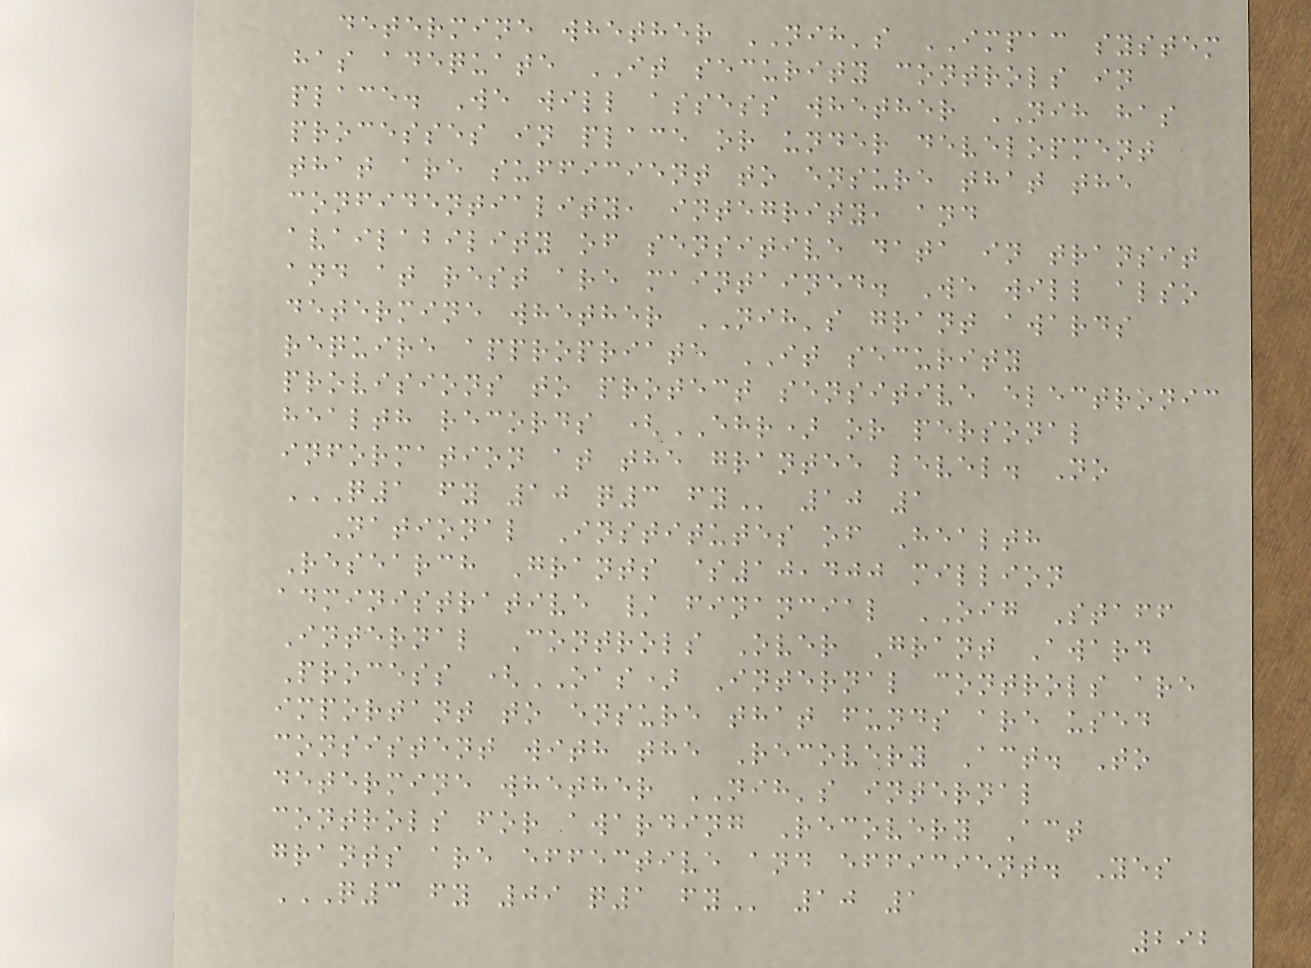determine whether NIH's IMPAC system
has adequate IT security controls in
place. We will assess whether NIH has
processes in place or under development
that are sufficient to ensure that the
confidentiality, integrity, and
availability of sensitive data in transit
and at rest are maintained. We will also
determine whether NIH's grant awards
require appropriate IT security
provisions to protect sensitive electronic
health records (EHR) or personal
information at the grantee level. No
Q1 FY 10 Q3 FY 10 1
National Institutes of Health
Research Grants $10,400 million
administrative / financial OIG Staff
Internal Controls Over Grant Award
Process (OAS) Internal controls are
important to ensure that funds are used
consistent with the Recovery Act. To
determine whether NIH's internal
controls for awarding Recovery Act
grants are effective and efficient. Yes
Q3 FY 09 Q1 FY 10 1
292
